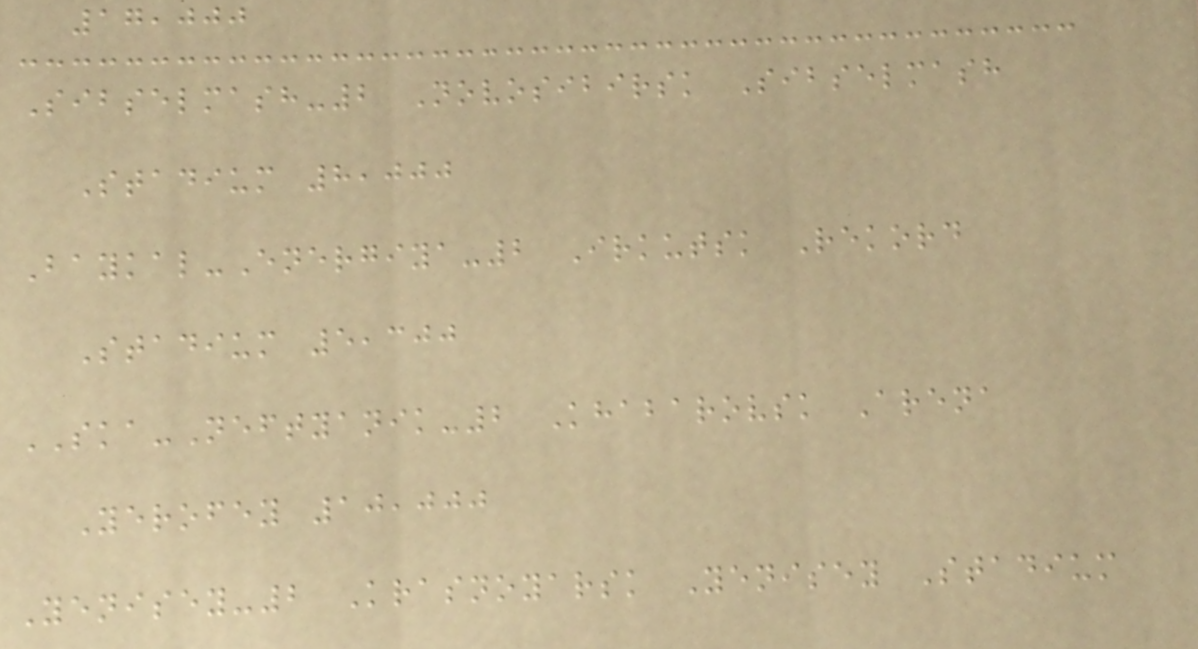17,000
Sibselmash-2 Novosibirsk Sibselmash
Stadium 8,000
Baykal-Energiya-2 Irkutsk Rekord
Stadium 5,300
SKA-Neftyanik-2 Khabarovsk Arena
Yerofey 10,000
Yenisey-2 Krasnoyarsk Yenisey Stadium
